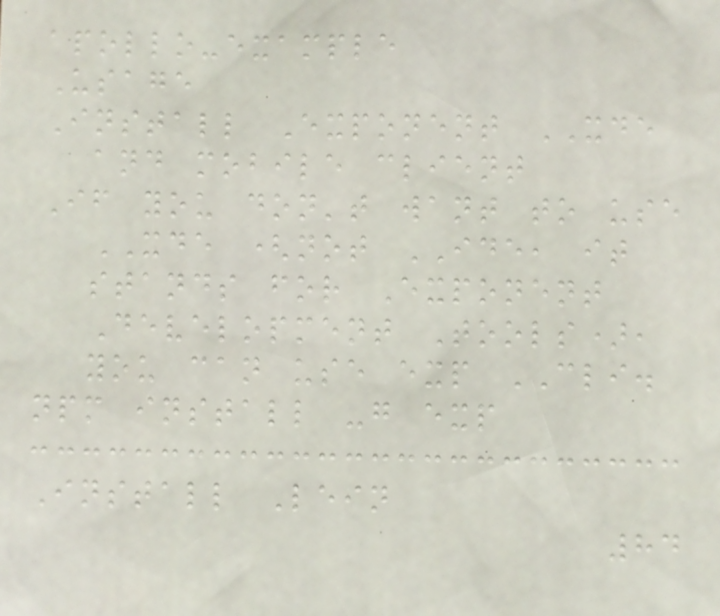apollo-example
Usage
Install Exponent XDE
and mobile client
If you don't want to use
XDE (not IDE, it
stands for Exponent
Development Tools),
you can use exp CLI.
npm install -g exp
Install Lein
84
